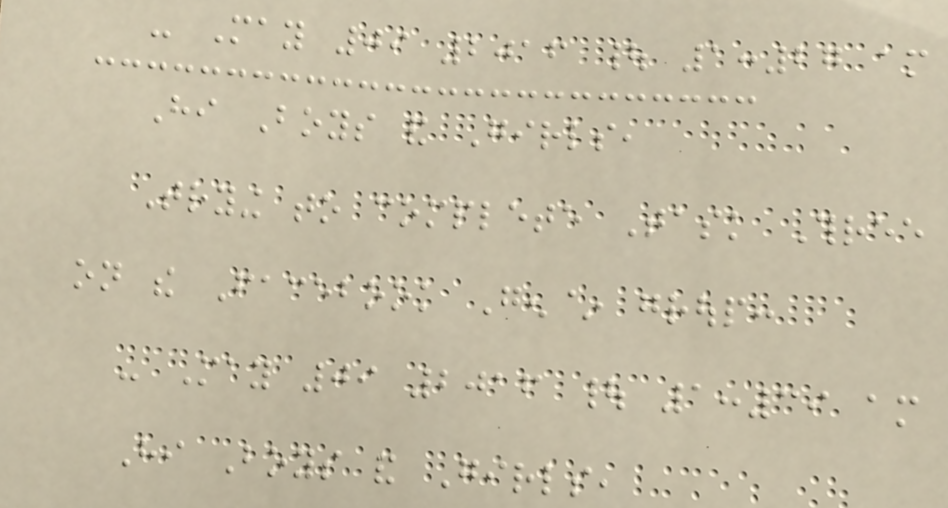- May 09 2016 | 1:27 am
Hi Boys and Girls,
Trying to complete Task Three
on the Facebook Gen~ group:
- May 09 2016 | 1:39 am
Hi Boys and Girls,
